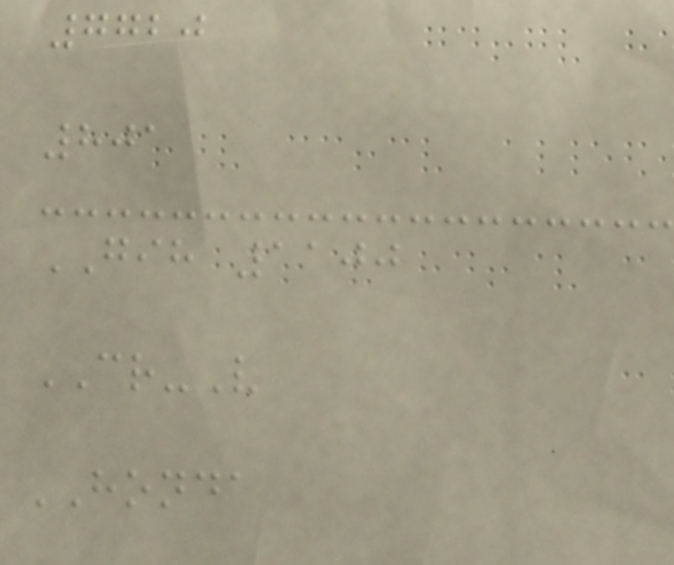7720
801
GIH 1100
CR-V
HONDA
